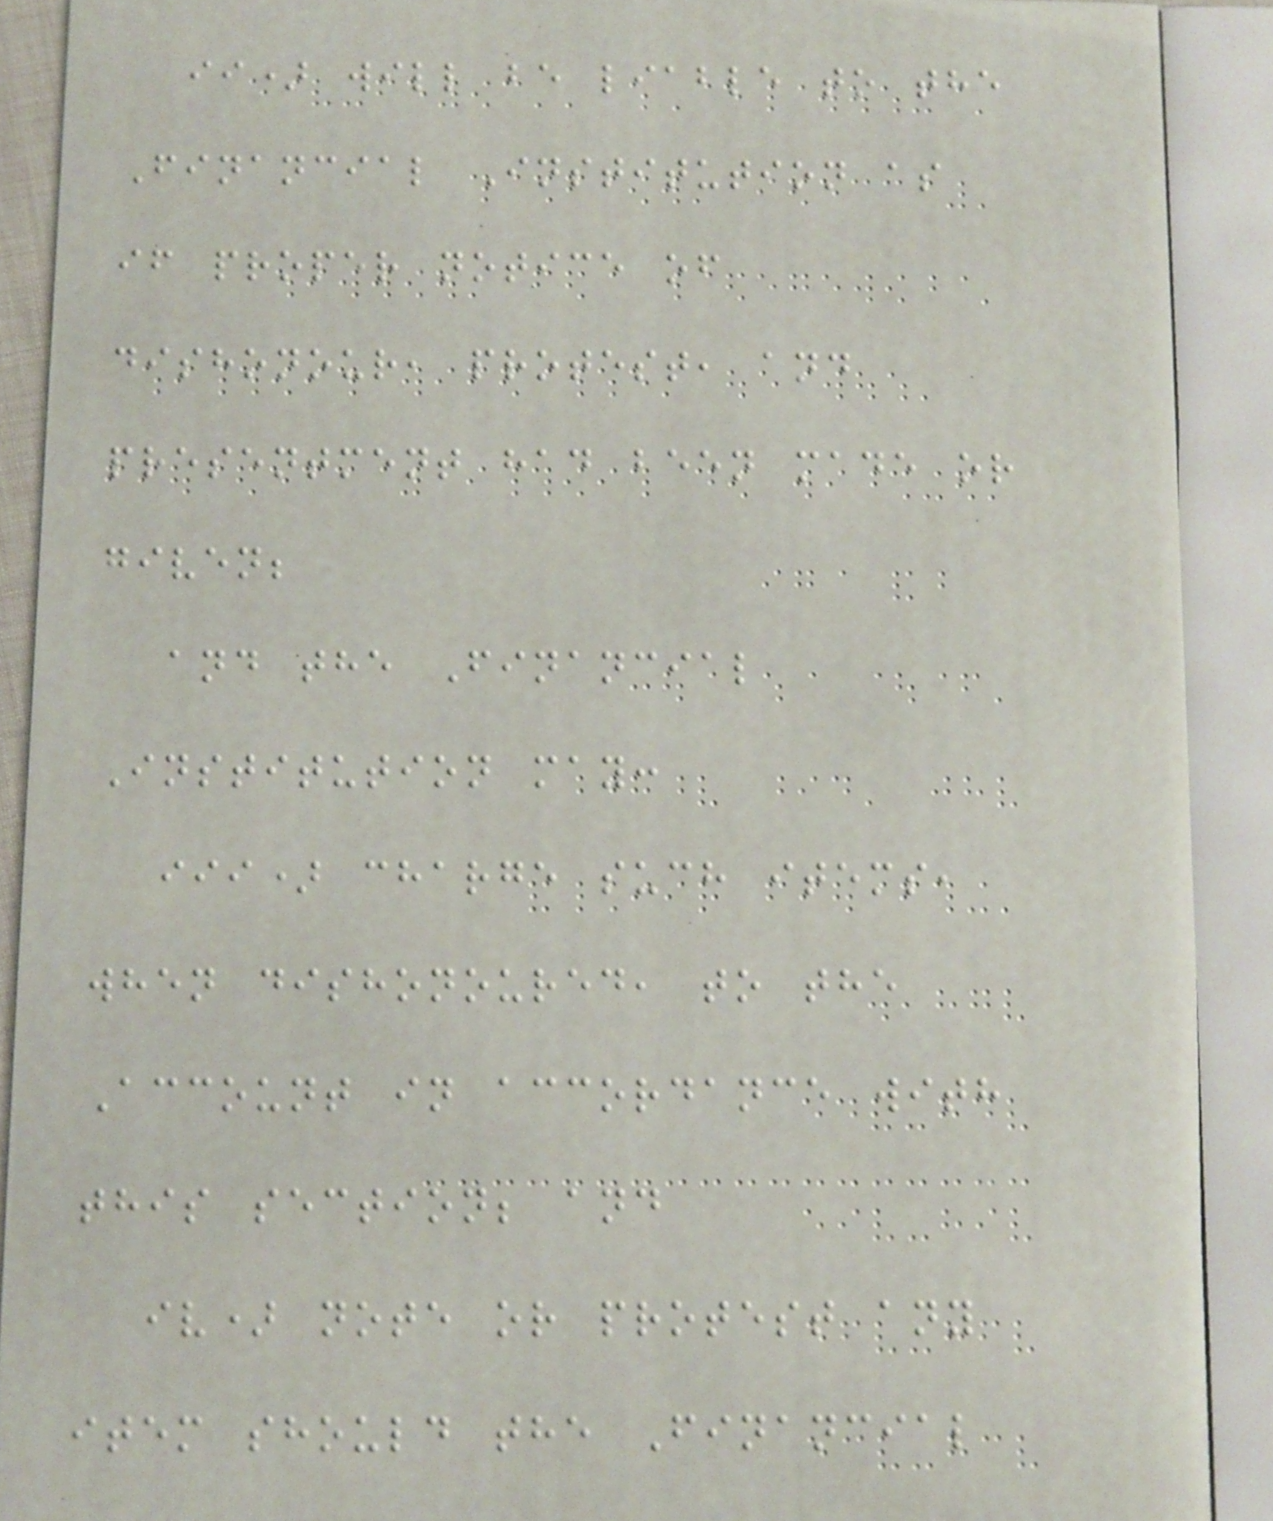ii) will be liable to the
Financial Institution as
if proper notice of
dishonour, protest, and
presentment had been made or
given;
and the Financial
Institution may:
iii) charge such items,
when dishonoured, to the
Account in accordance with
this section; and
iv) note or protest any
item should the Financial
